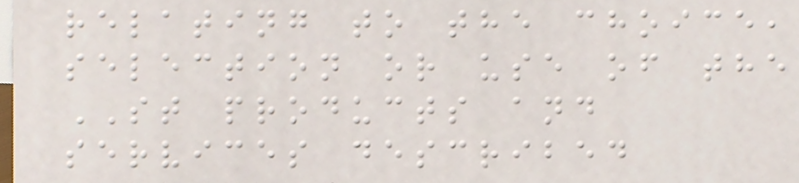relating to the choice,
selection or use of the
ST products and
services described
